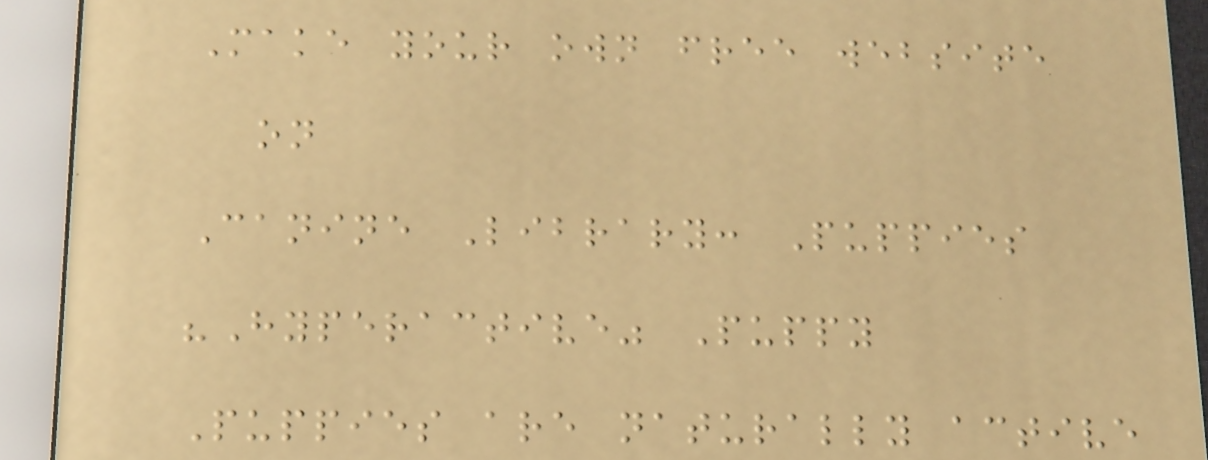Make your own free website
on
Canine Library: Puppies
"Hyperactive" Puppy
Puppies are naturally active
